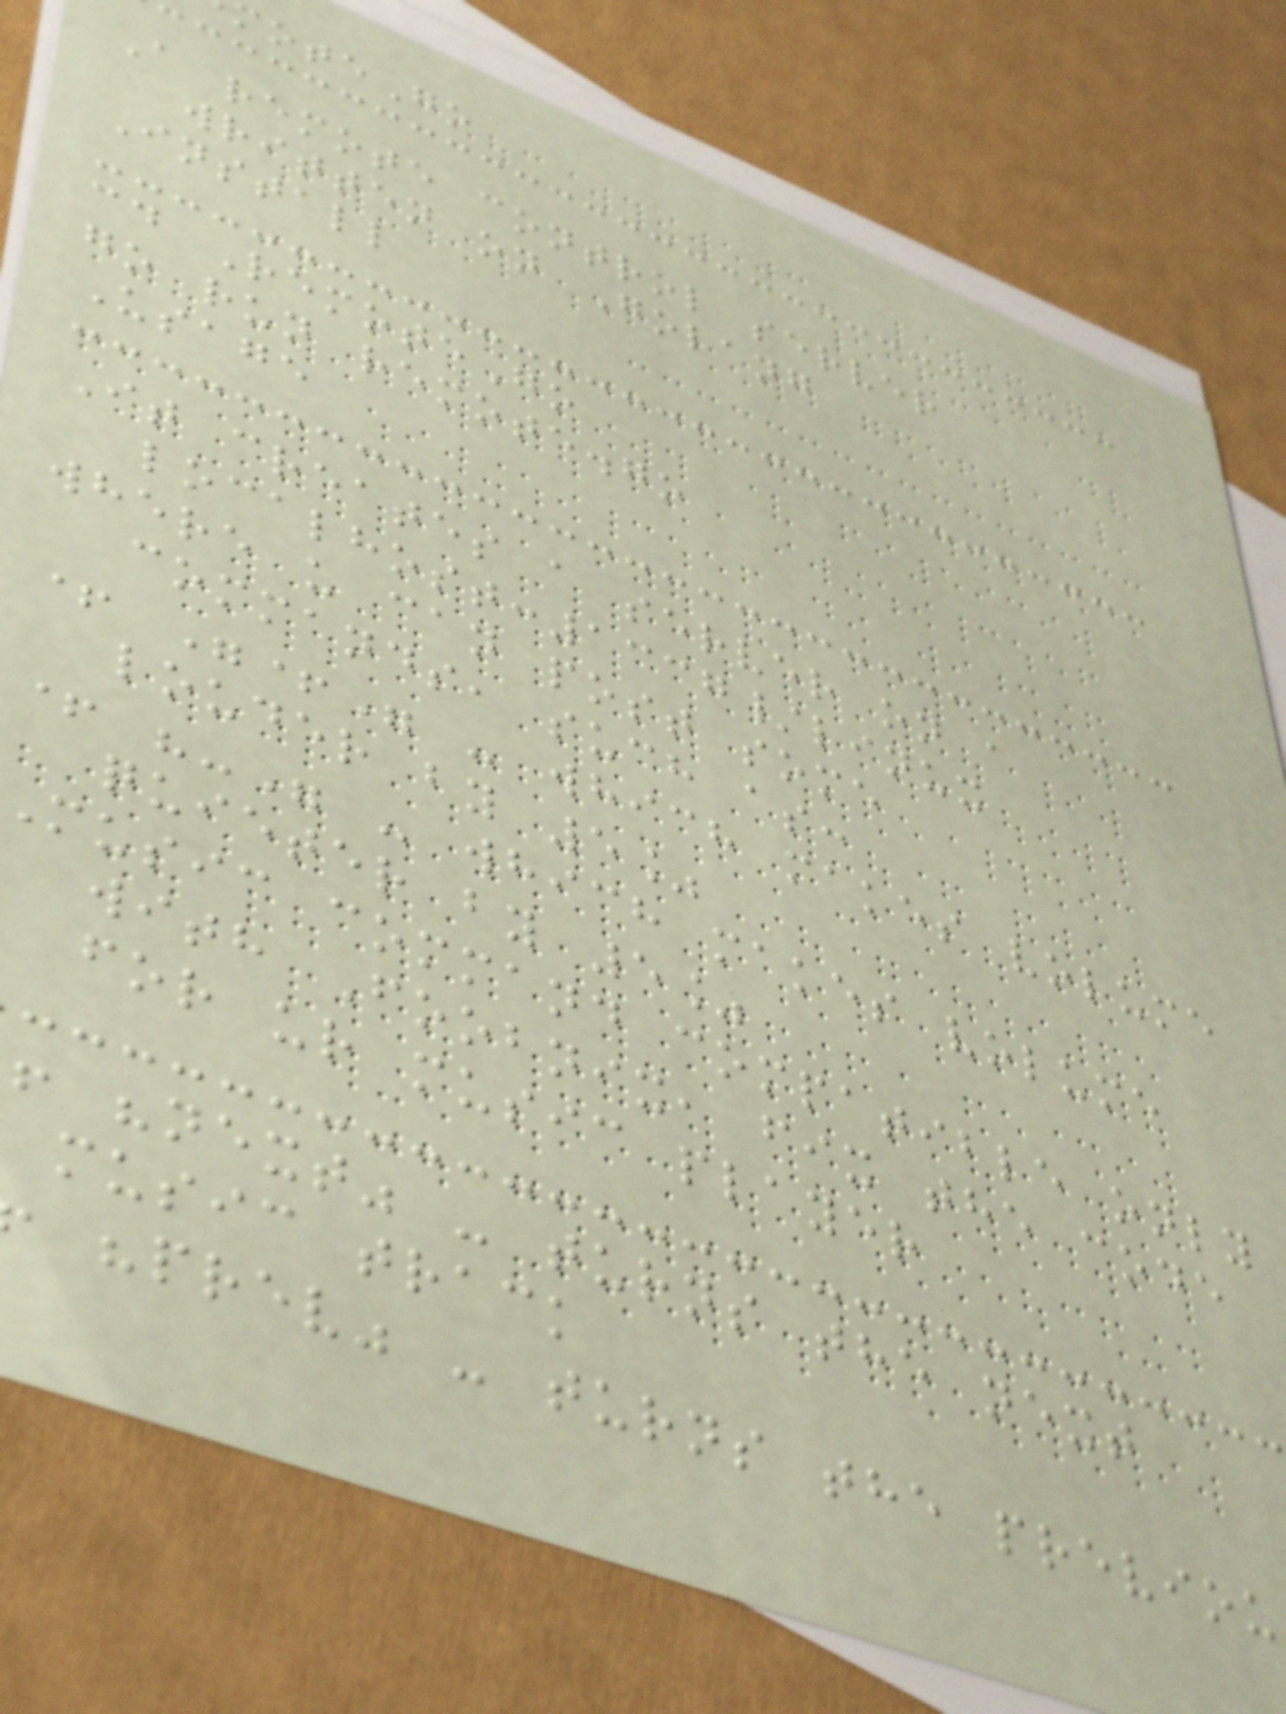moteGo
A remote control server
written on Golang
Install
cd RemoteGo
go run remote.go
Usage
It creates a server on a
localhost:1337/linux
where u can post some
commands, such as:
+ "+" - which makes volume
louder by 5%
+ "-" - which makes volume
quieter by 5%
music command compatible only
with Foobnix, fix the code
for ur music player
"next" - turns the next
music track
"prev" - turns the previou
